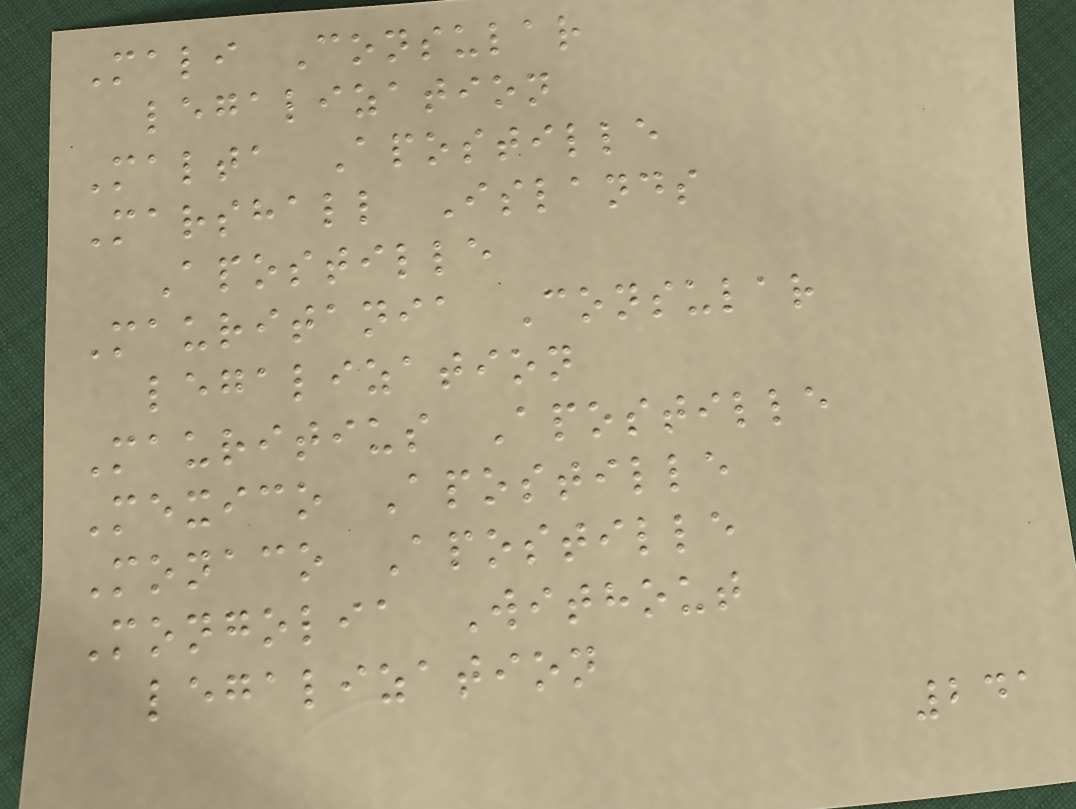Mali Consular
legalization
Malta Apostille
Marshall Islands
Apostille
Mauritania Consular
legalization
Mauritius Apostille
Mexico Apostille
Monaco Apostille
Mongolia Without
legalization
241
